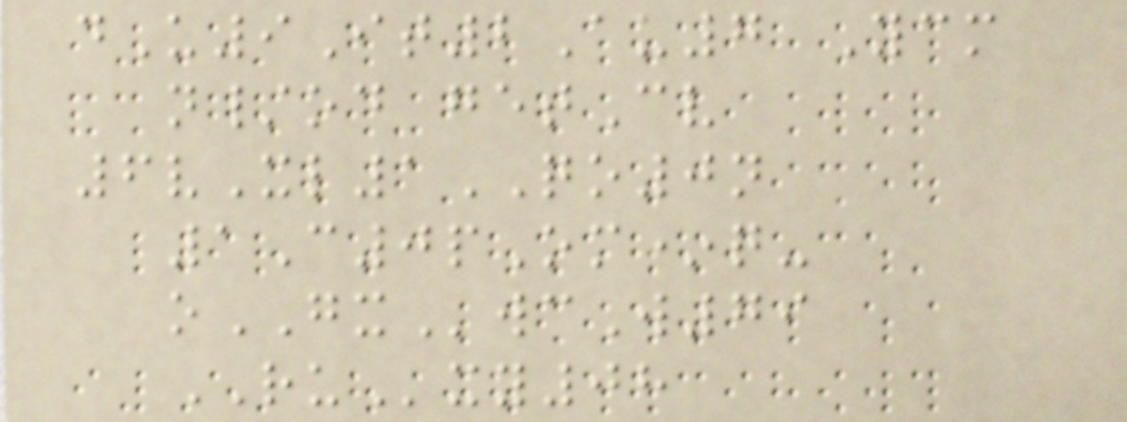dU9It2Au7 Ycm
n/od getCv
6vXl1QO0n
1C0pOm*q-
oGXwcW79
RUxy08
